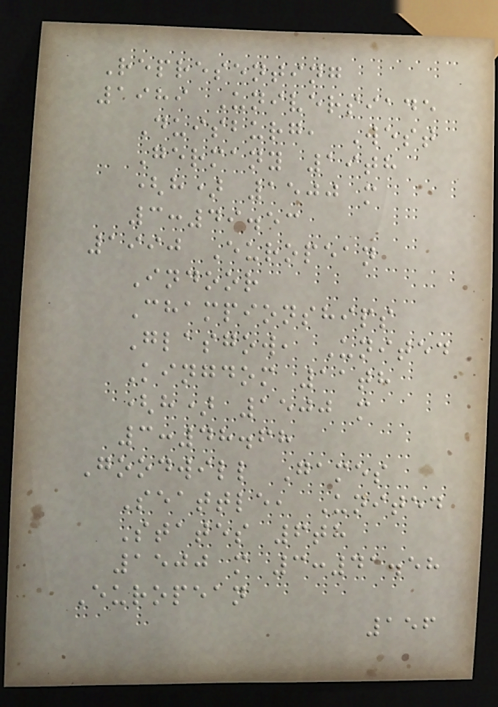Representing
1989 Universiade
Duisburg, West
Germany 19th
(h) 1500 m
3:49.53
1990 European
Indoor
Championships
Glasgow, United
Kingdom 11th
(h) 1500 m
3:48.68
Goodwill Games
Seattle, United
States 6th
1500 m 3:41.58
European
156
